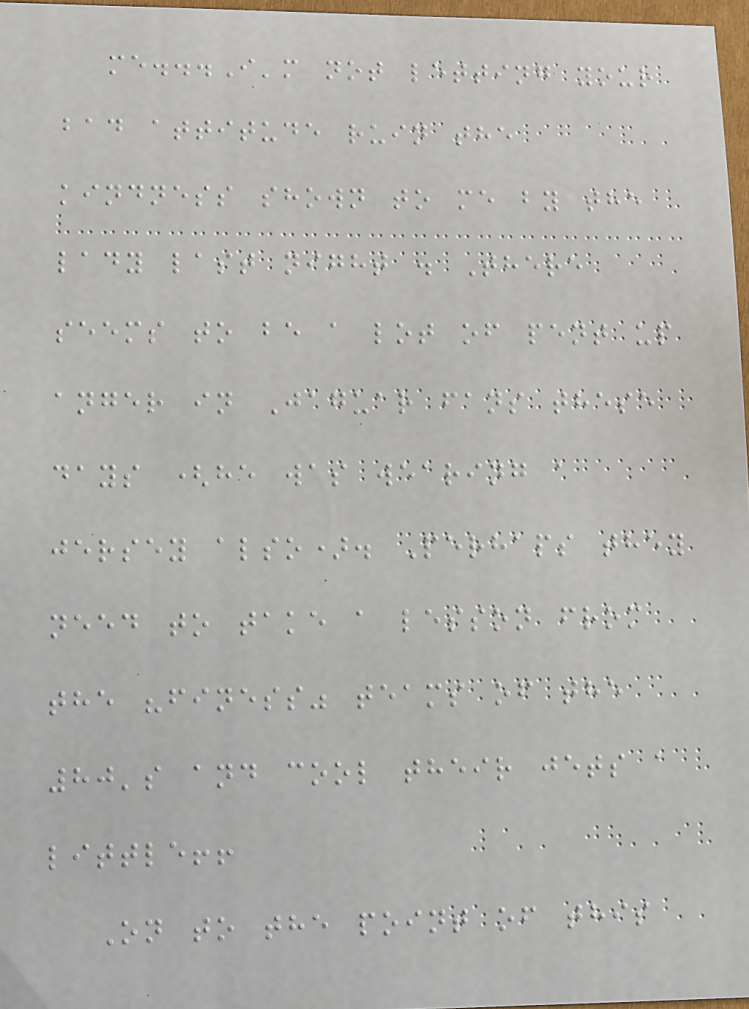me...I'm not letting your
bad attitude ruin the
kindness shown to me by the
lady last night . There
seems to be a lot of pent up
anger in Jaguar fans these
days (he was wearing a
jersey also). Perhaps they
need to take a lesson from
the "finess" teams of the
80's and cool their jets a
little!!
On to the point of this
